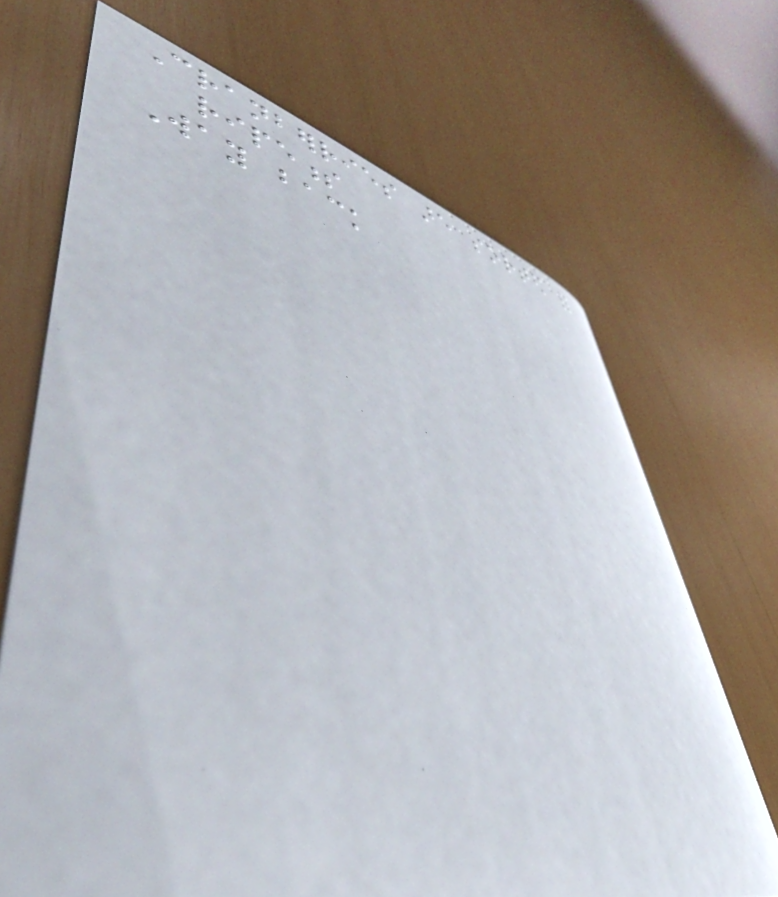Cranberries are sorted for
ripeness
Way back
